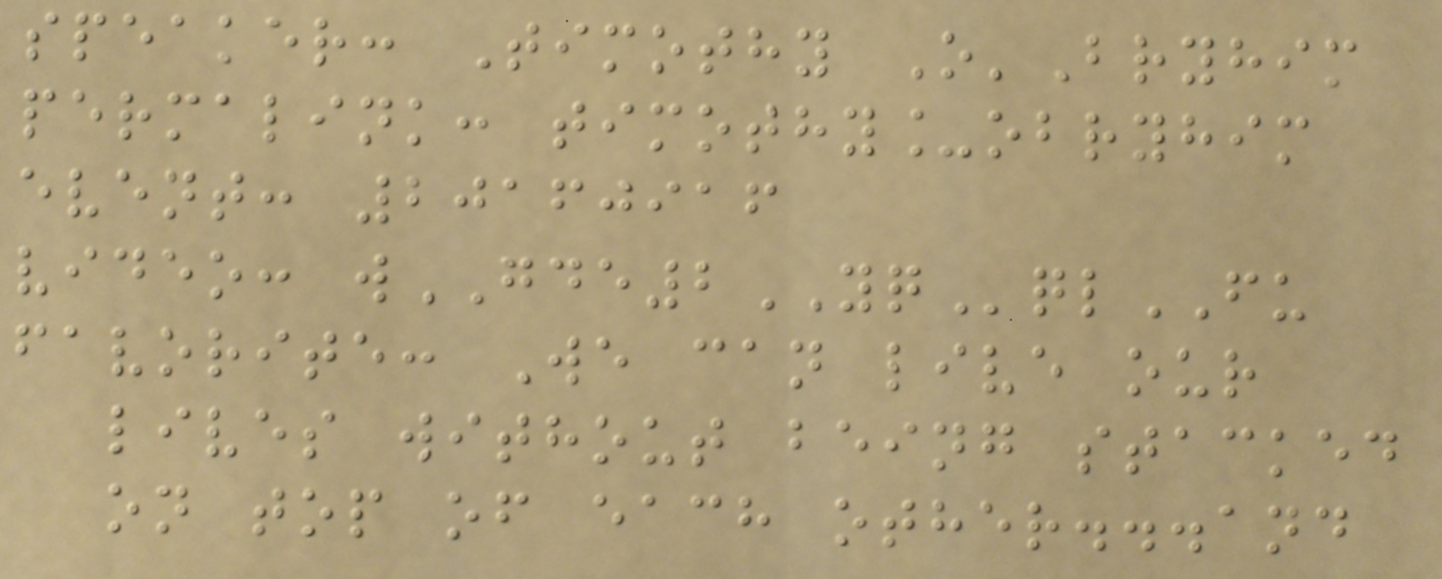speaker: Timothy O'Bryhim
permalink: timothy_obryhim
event: 20160916
video: wGDE2YQqlFU
favorite: We can live our
lives without being stacked
on top of each other...and
